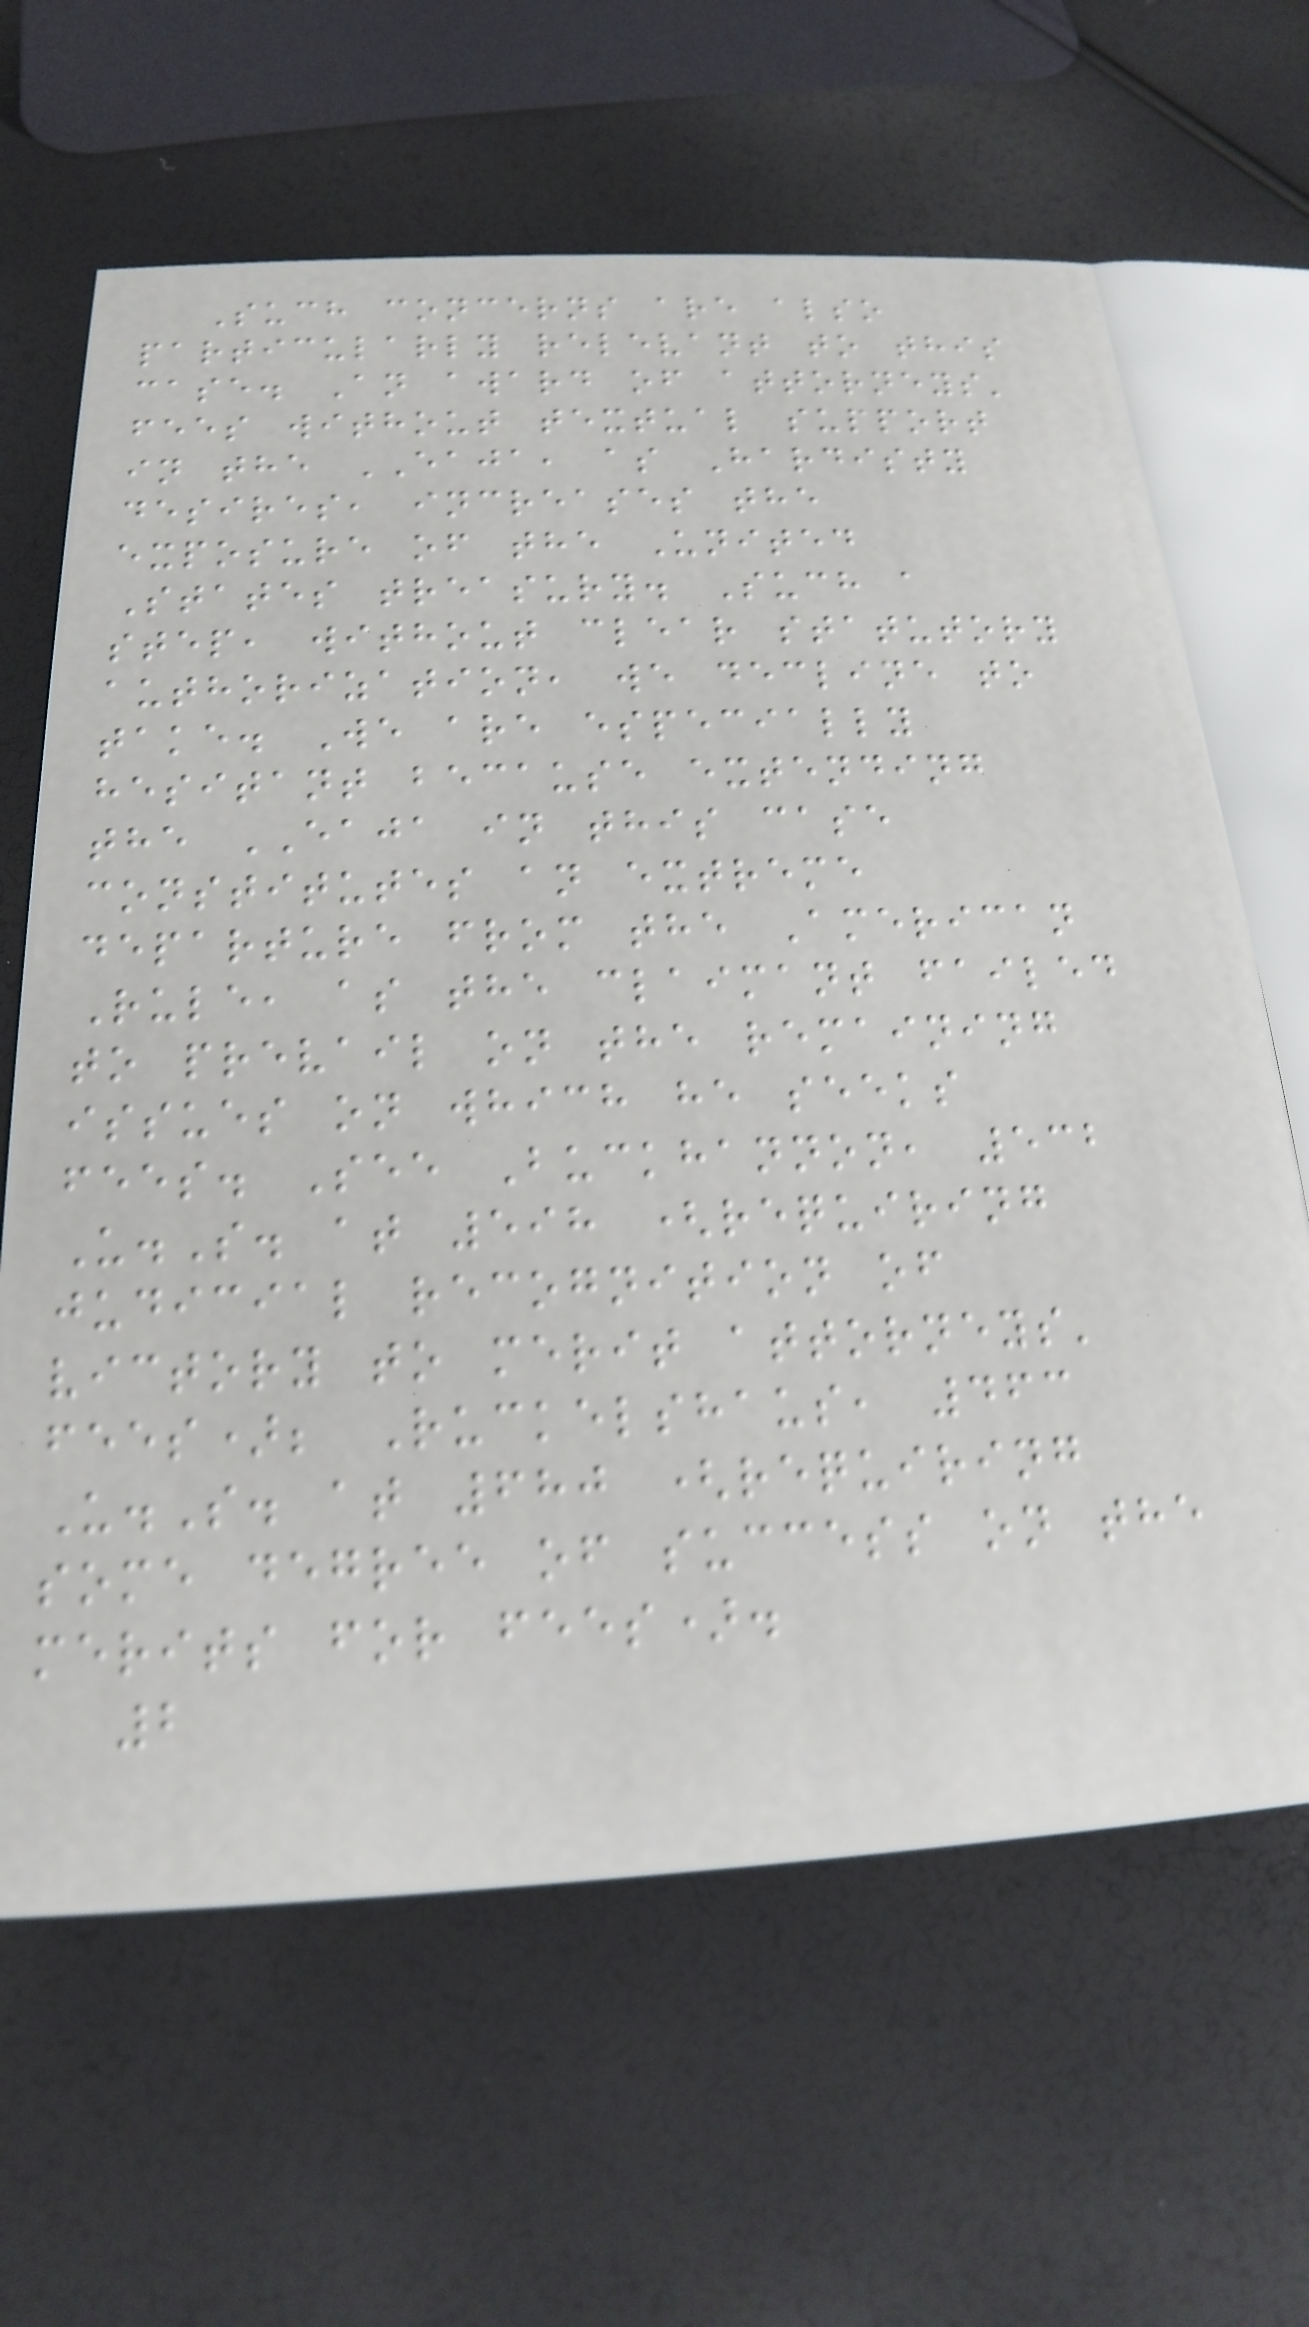Such concerns are also
particularly relevant to this
case. An award of attorneys'
fees without textual support
in the EAJA, as Hardisty
desires, increases the
exposure of the United
States treasury. Such a
step, without clear statutory
authorization, we decline to
take. We are especially
hesitant because extending
the EAJA in this case
constitutes an extreme
departure from the American
Rule, as the claimant failed
to prevail on the remaining
issues on which he seeks
fees. See Buckhannon, 532
U.S. at 598 (requiring
judicial recognition of
victory to merit attorneys'
fees); Ruckelshaus, 463
U.S. at 680 (requiring
some degree of success on the
merits for fees).
2
